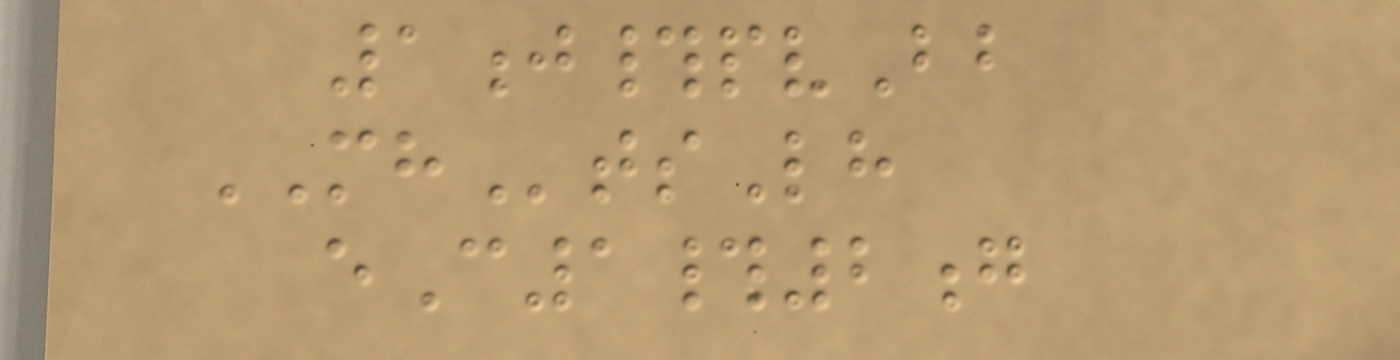1j#pvBb
MHtsLh
eC1#2g
